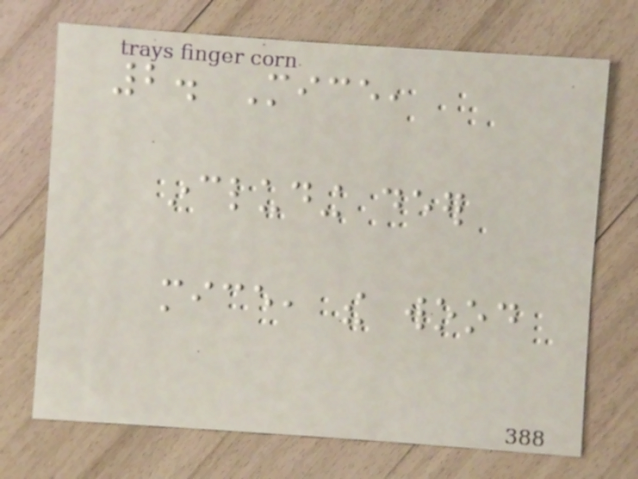2. Mice,
including deer
mice, the wood
